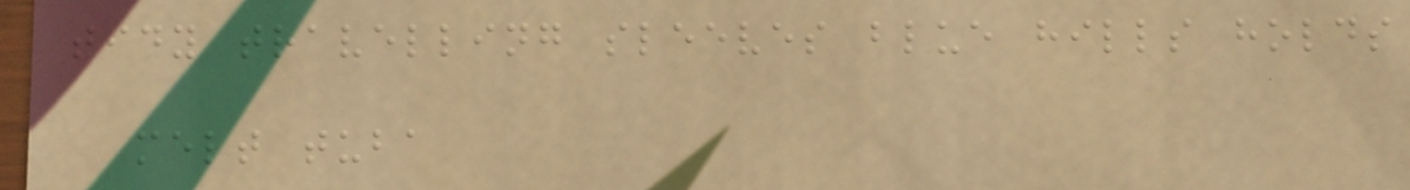tidy travelling sleeves blue hills holds
melt tuba
